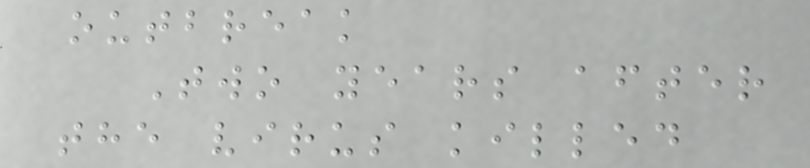outbreak
Two years after
the virus killed
